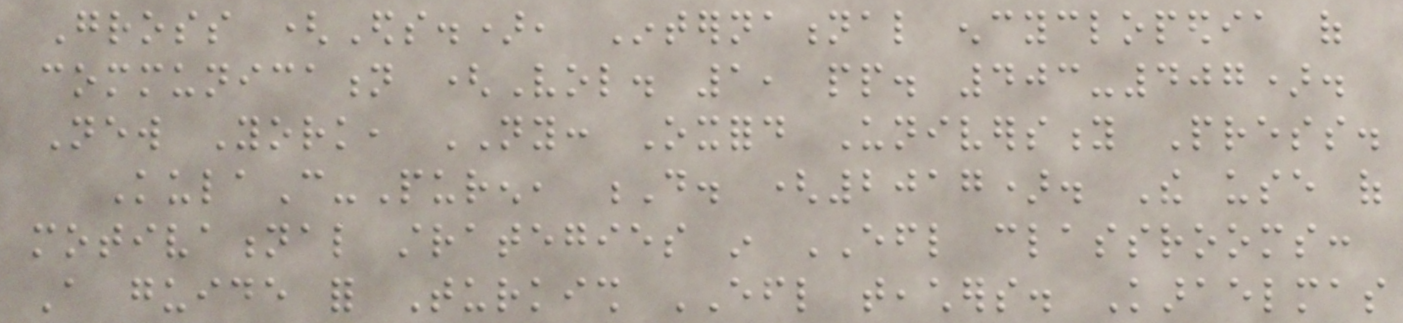Gross (Eds.), International encyclopedia of
communication (Vol. 1, pp. 403-407).
New York, NY: Oxford University Press.
KulaC-Puren, D. (2017). The use of
motivational strategies in EFL classrooms:
A guide for Turkish EFL teachers. Karaelmas
